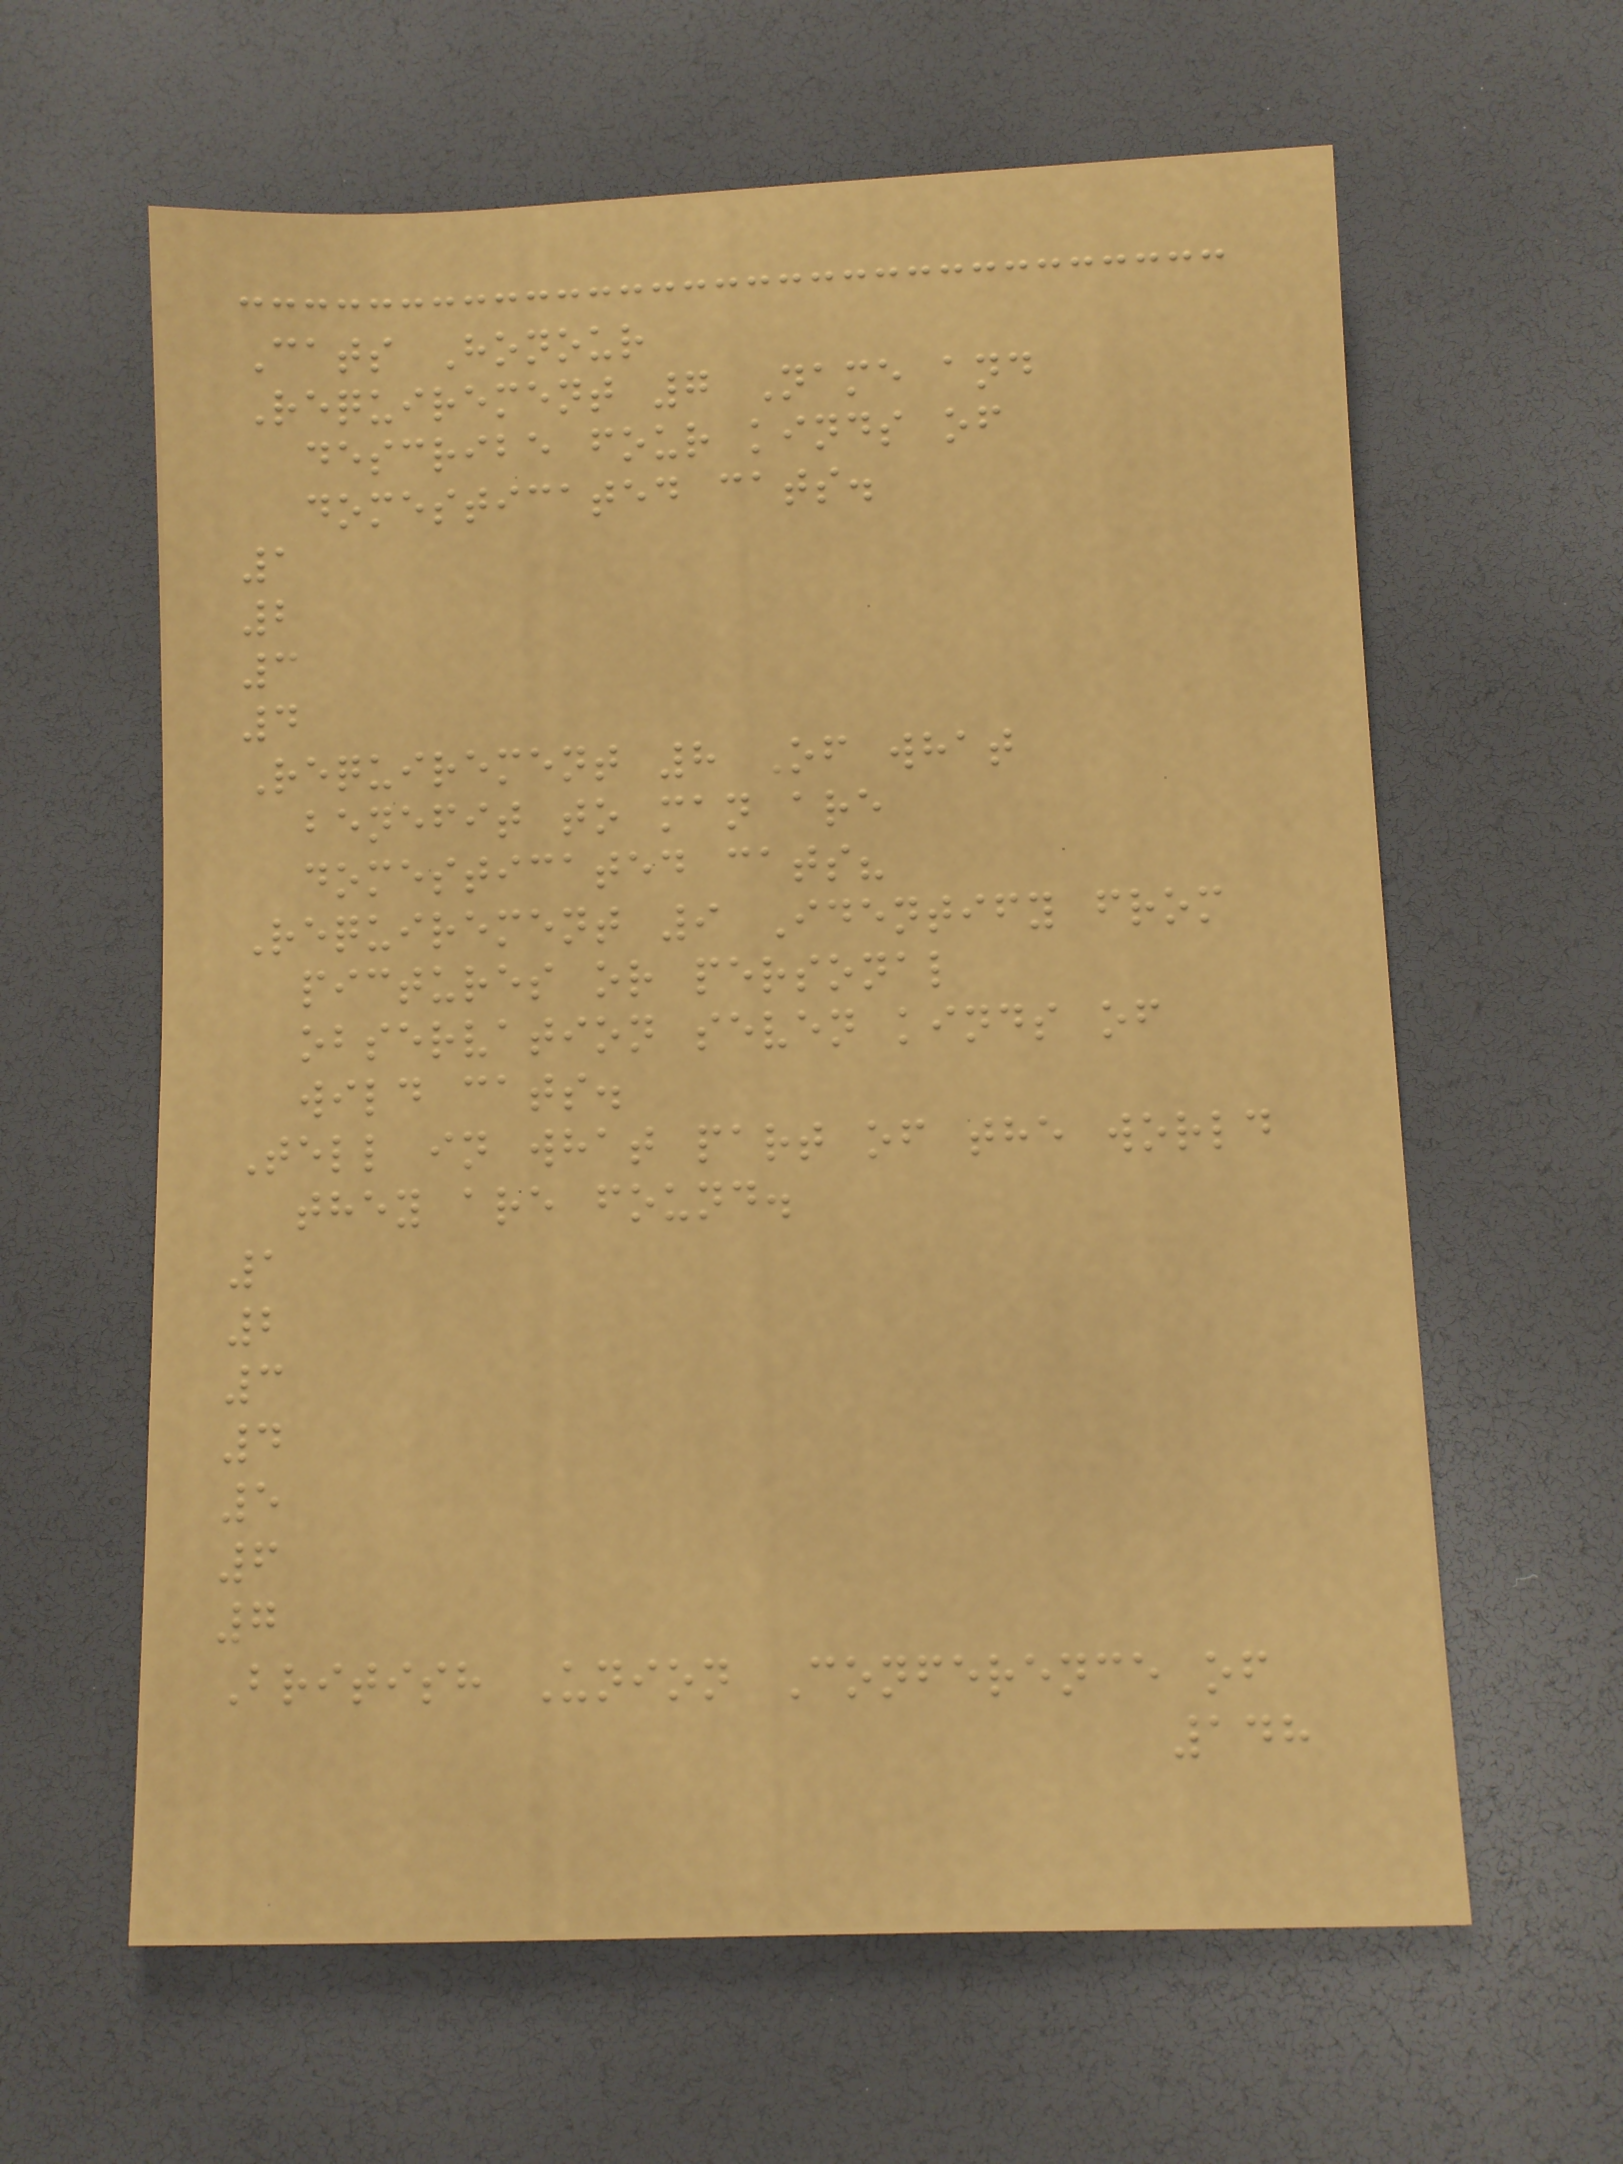Cats Honour
Requirement 7 Name and
describe four kinds of
domesticated cats.
1
2
3
4
Requirement 8 Of what
benefit to man are
domesticated cats?
Requirement 9 Identify from
pictures or personal
observation seven kinds of
wild cats.
Tell in what part of the world
they are found.
1
2
3
4
5
6
7
British Union Conference of
148
